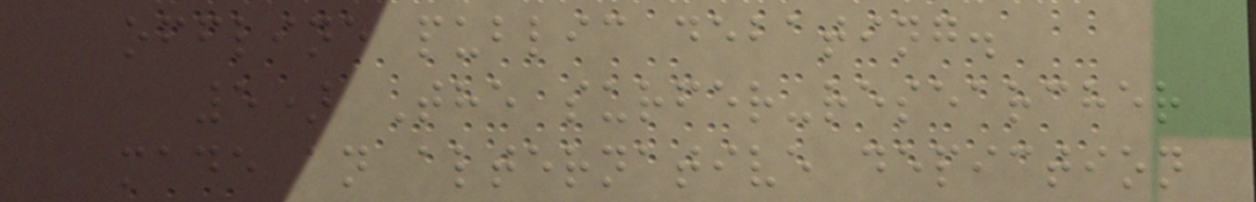offline public debating.
5) The surfer-researcher
made an alternative depiction
